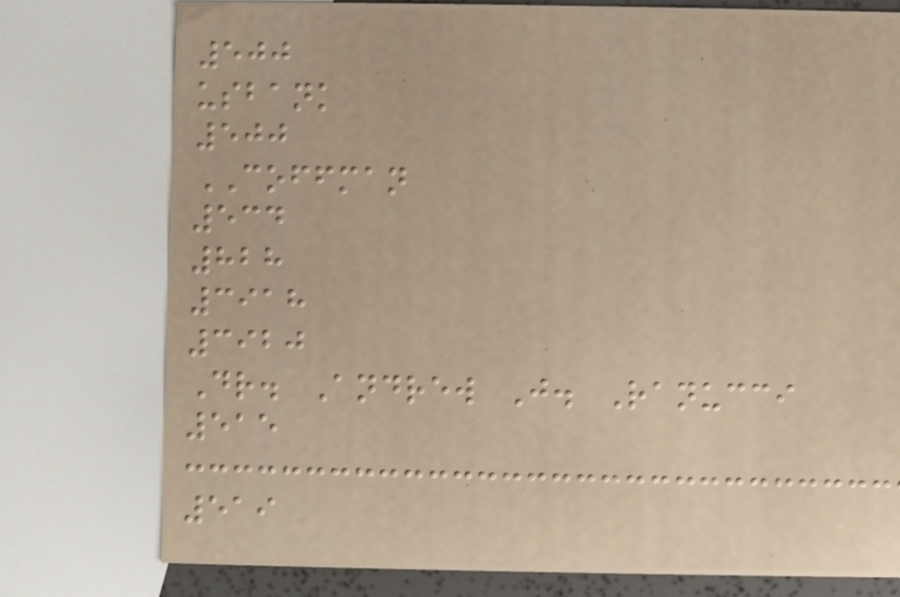500
usbank
500
COFFMAN
534
828
3918
3920
Dr. Andrew J. Ranucci
515
519
